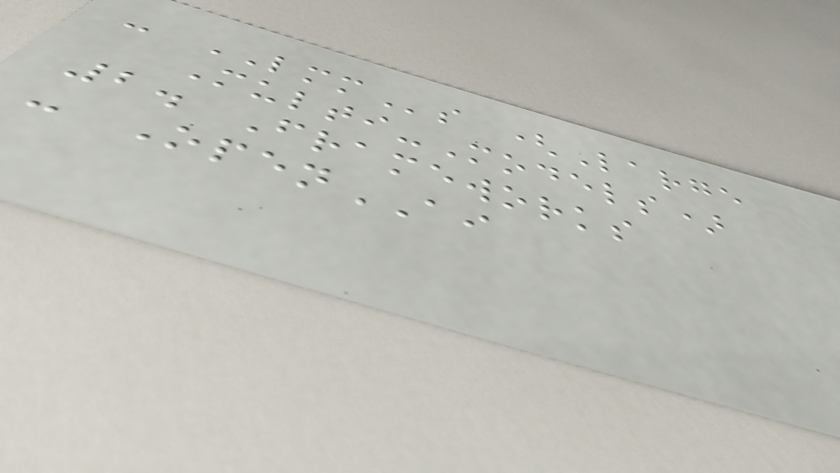- LMMs (Large
Multi-Models)
2. Frameworks
- OpenAI
